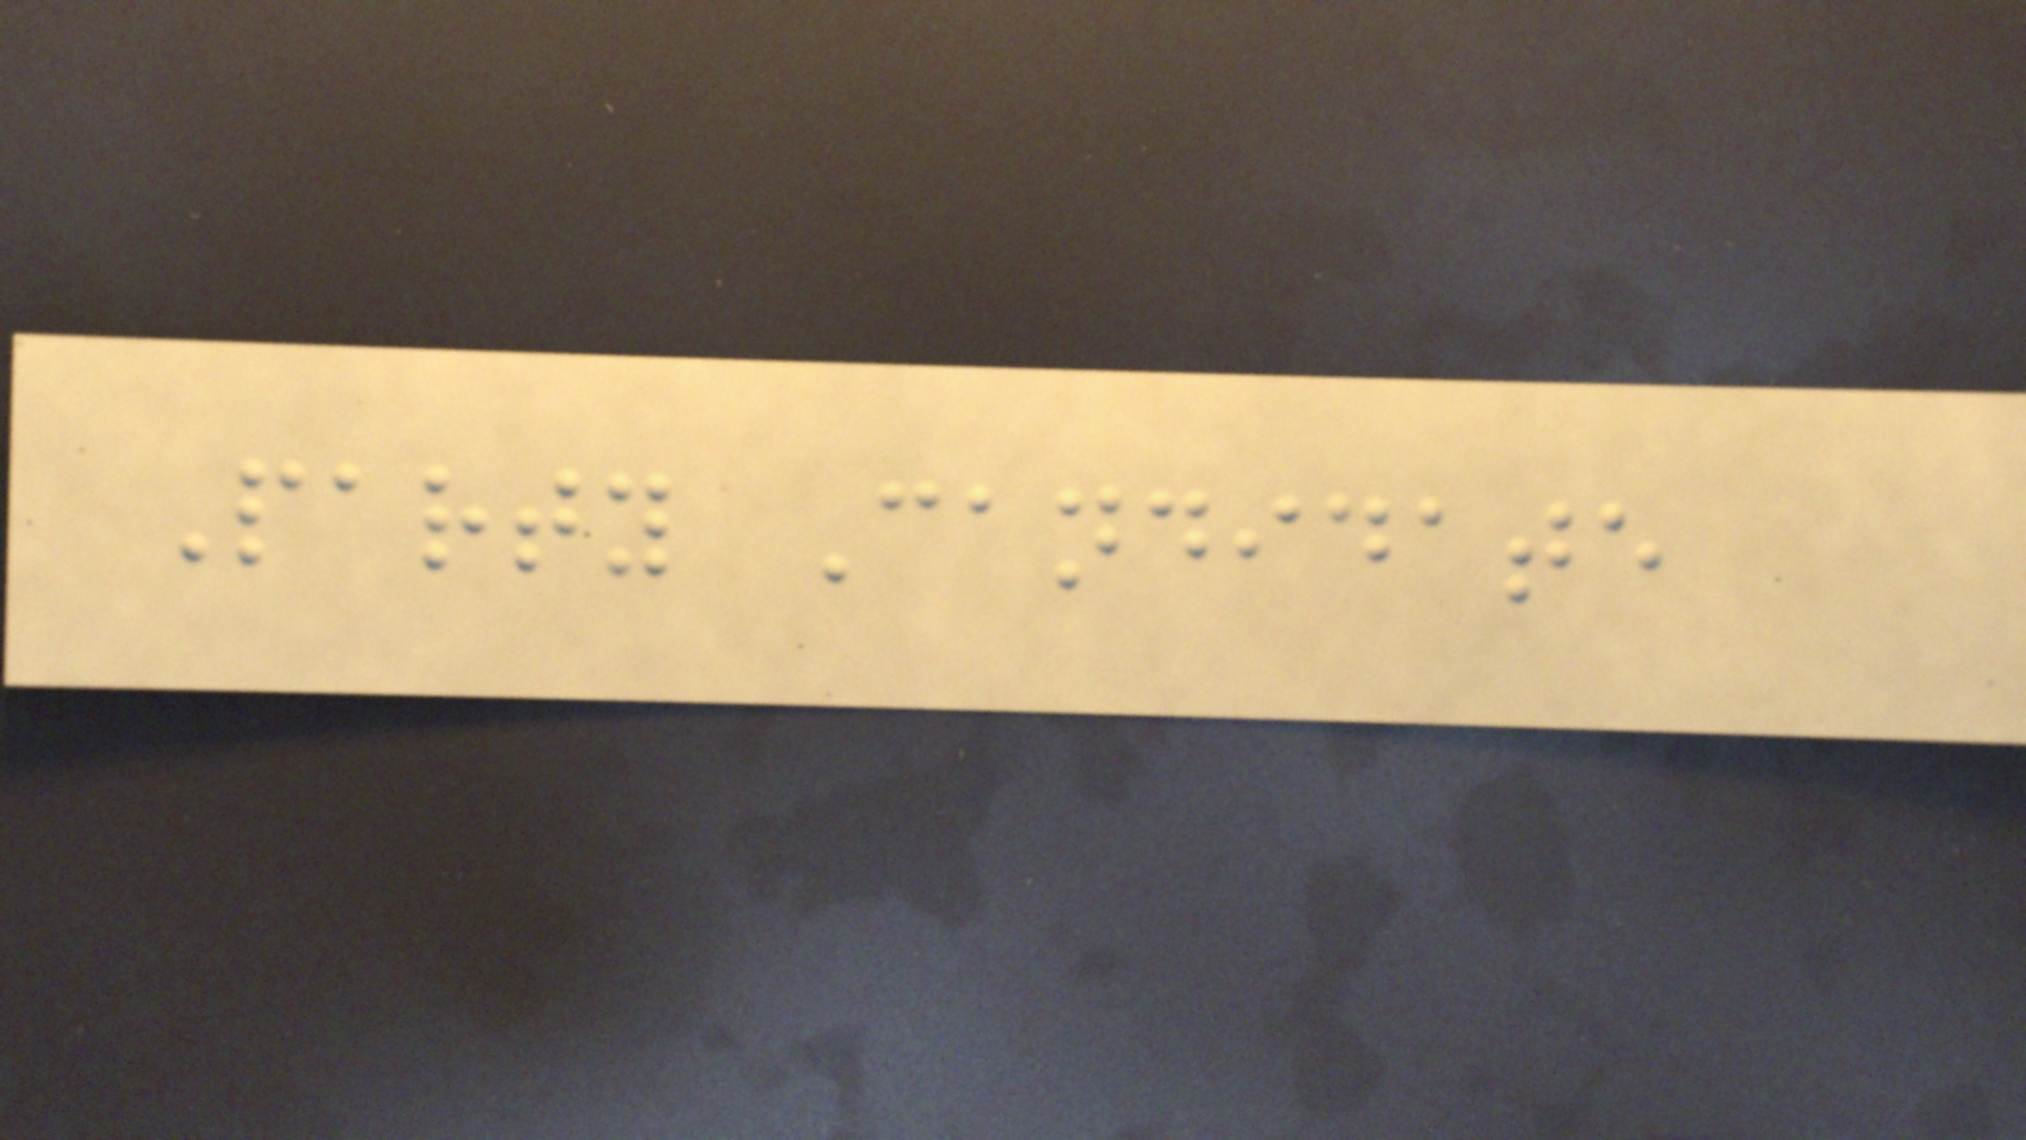Party Candidate
